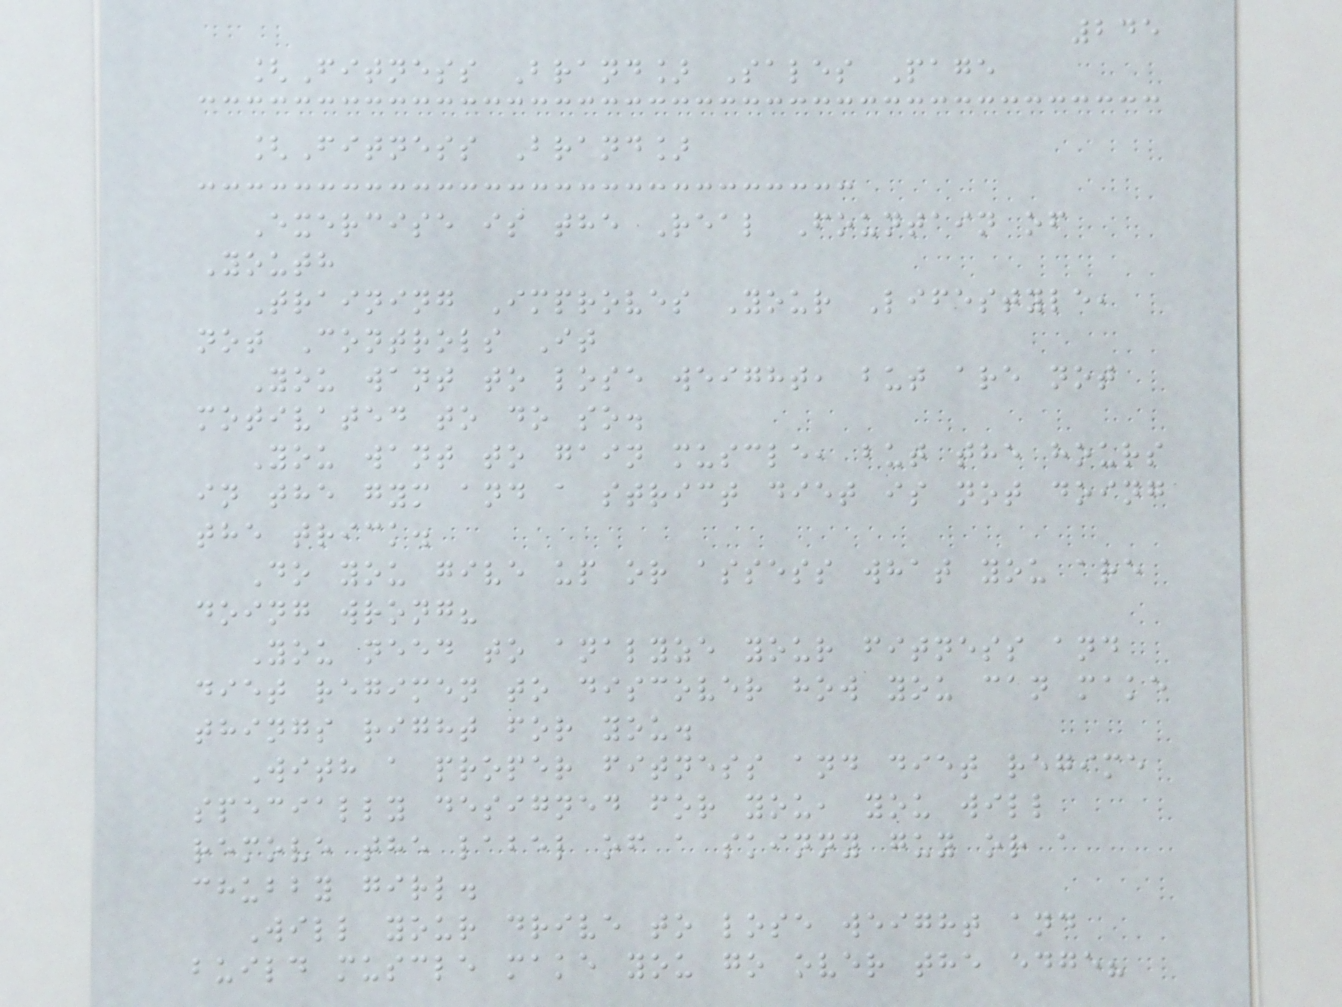245
[Fitness Brand] Sales Page
[Fitness Brand]
Exercise is the Real Fountain of
Youth
Training Improves Your Lifestyle,
not Controls It
You want to lose weight, but are not
motivated to do so.
You want to gain muscle, but the hours
in the gym and a strict diet is not doing
the trick.
Do you give up or assess what you are
doing wrong?
You need to analyze your fitness and
diet regimen to discover how you can make
things right for you.
With a proper fitness and diet regime
specially designed for you, you will
remove the label of a skinny guy or a
chubby girl.
Will your drive to lose weight and
build muscle make you go over the edge?
